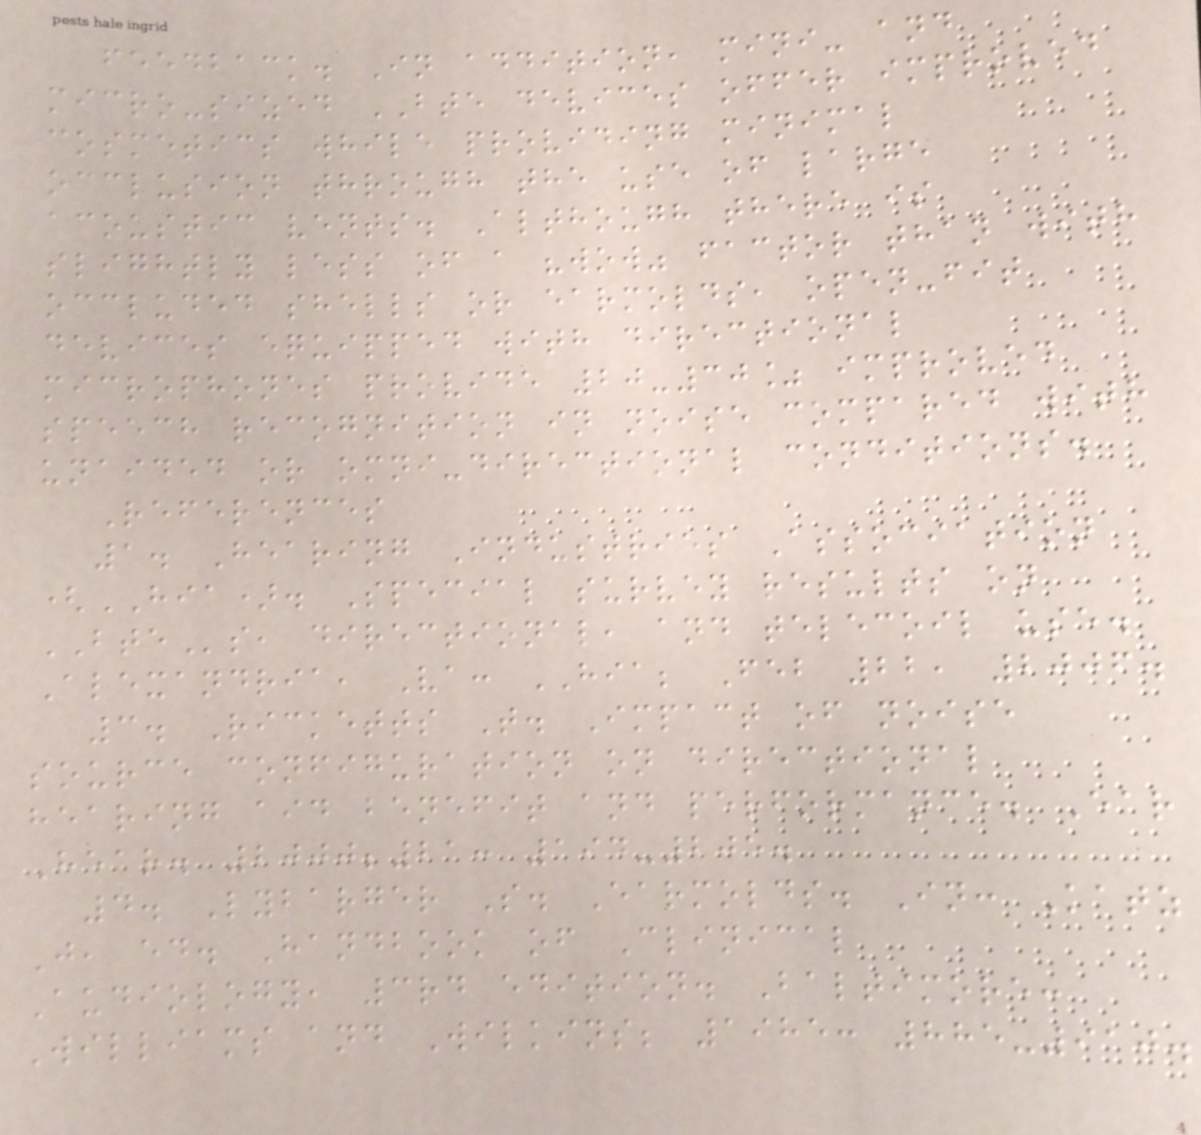feedback. In addition, mini- and
micro-sized BTE devices offer improved
cosmetics while providing minimal
occlusion through the use of large
acoustic vents. Although there is
slightly less of a "wow" factor than with
occluded shells or earmolds, open-fit
devices equipped with directional
microphones provide 20-30% improved
speech recognition in noise compared with
unaided or omni-directional conditions.
References
1. Hearing Industries Association
(HIA). Special survey results on
BTEs, directional, and telecoil use.
Alexandria, Va: HIA; Feb 22, 2006.
3. Ricketts T. Impact of noise
source configuration on directional
hearing aid benefit and performance. Ear
Hear. 2000;21: 194-205.
4. Lybarger S. Earmolds. In: Katz
J, ed. Handbook of Clinical
Audiology, 3rd edition. Baltimore:
Williams and Wilkins; 1985: 885-910.
